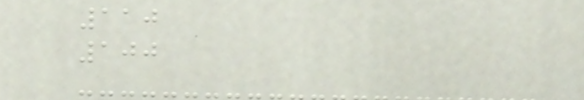110
100
